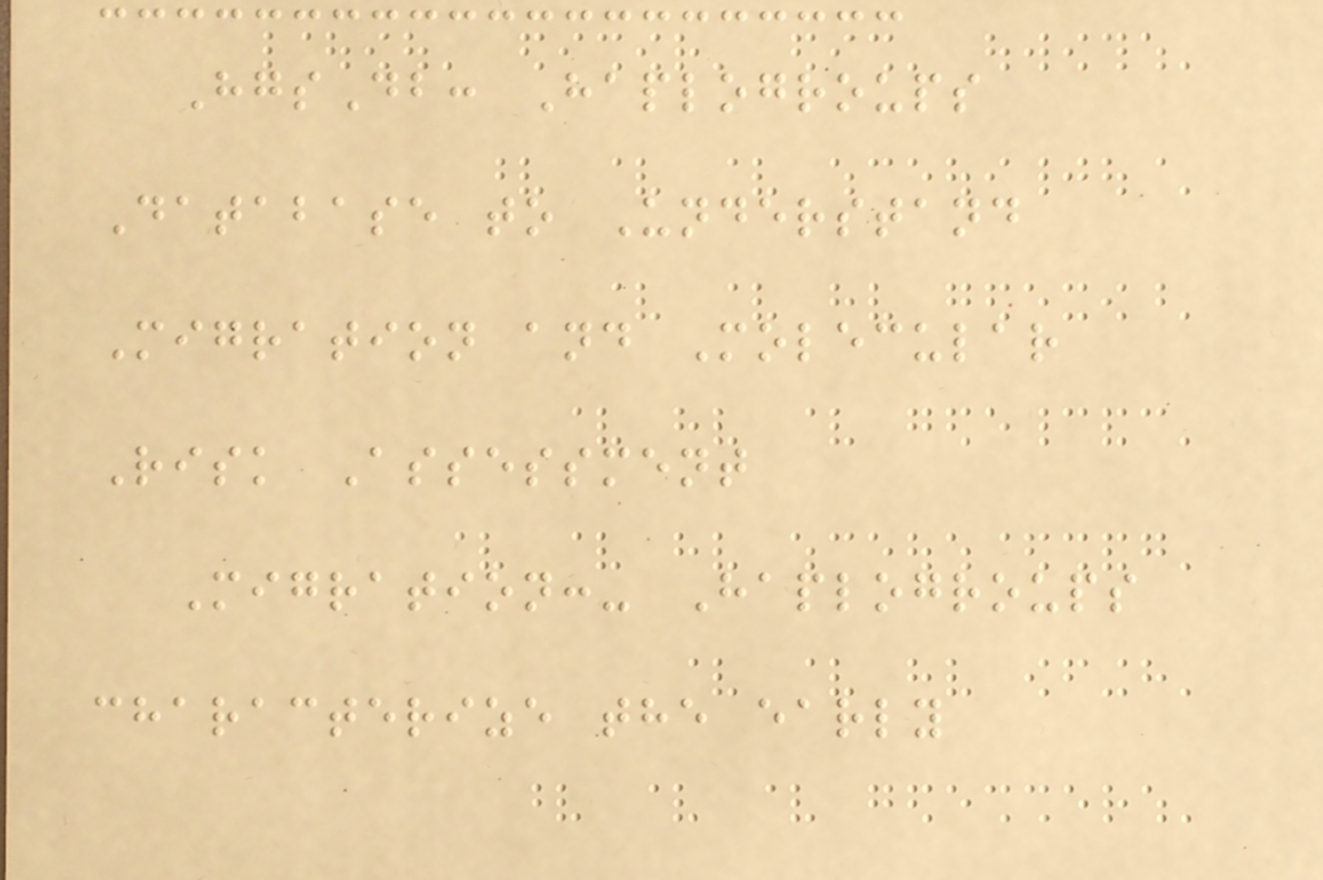HgsDb: Haplogroups
Database to Understand
Migration and Molecular
Risk Assessment
Migration:- Haplogroups
characterize the early
